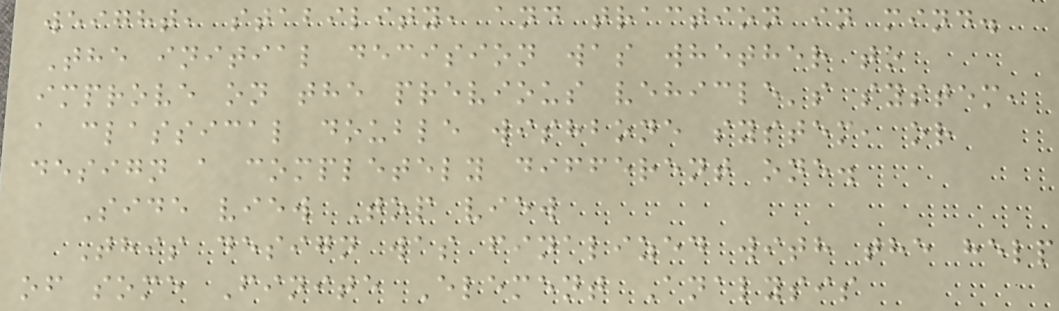weight, stability, and traction in mind.
The initial decision was whether to
improve on the previous vehicle's system,
a classical double wishbone system, or
design a completely different one.
Side view Top view
This design was finalized with the help
of some Finite Element Analysis
